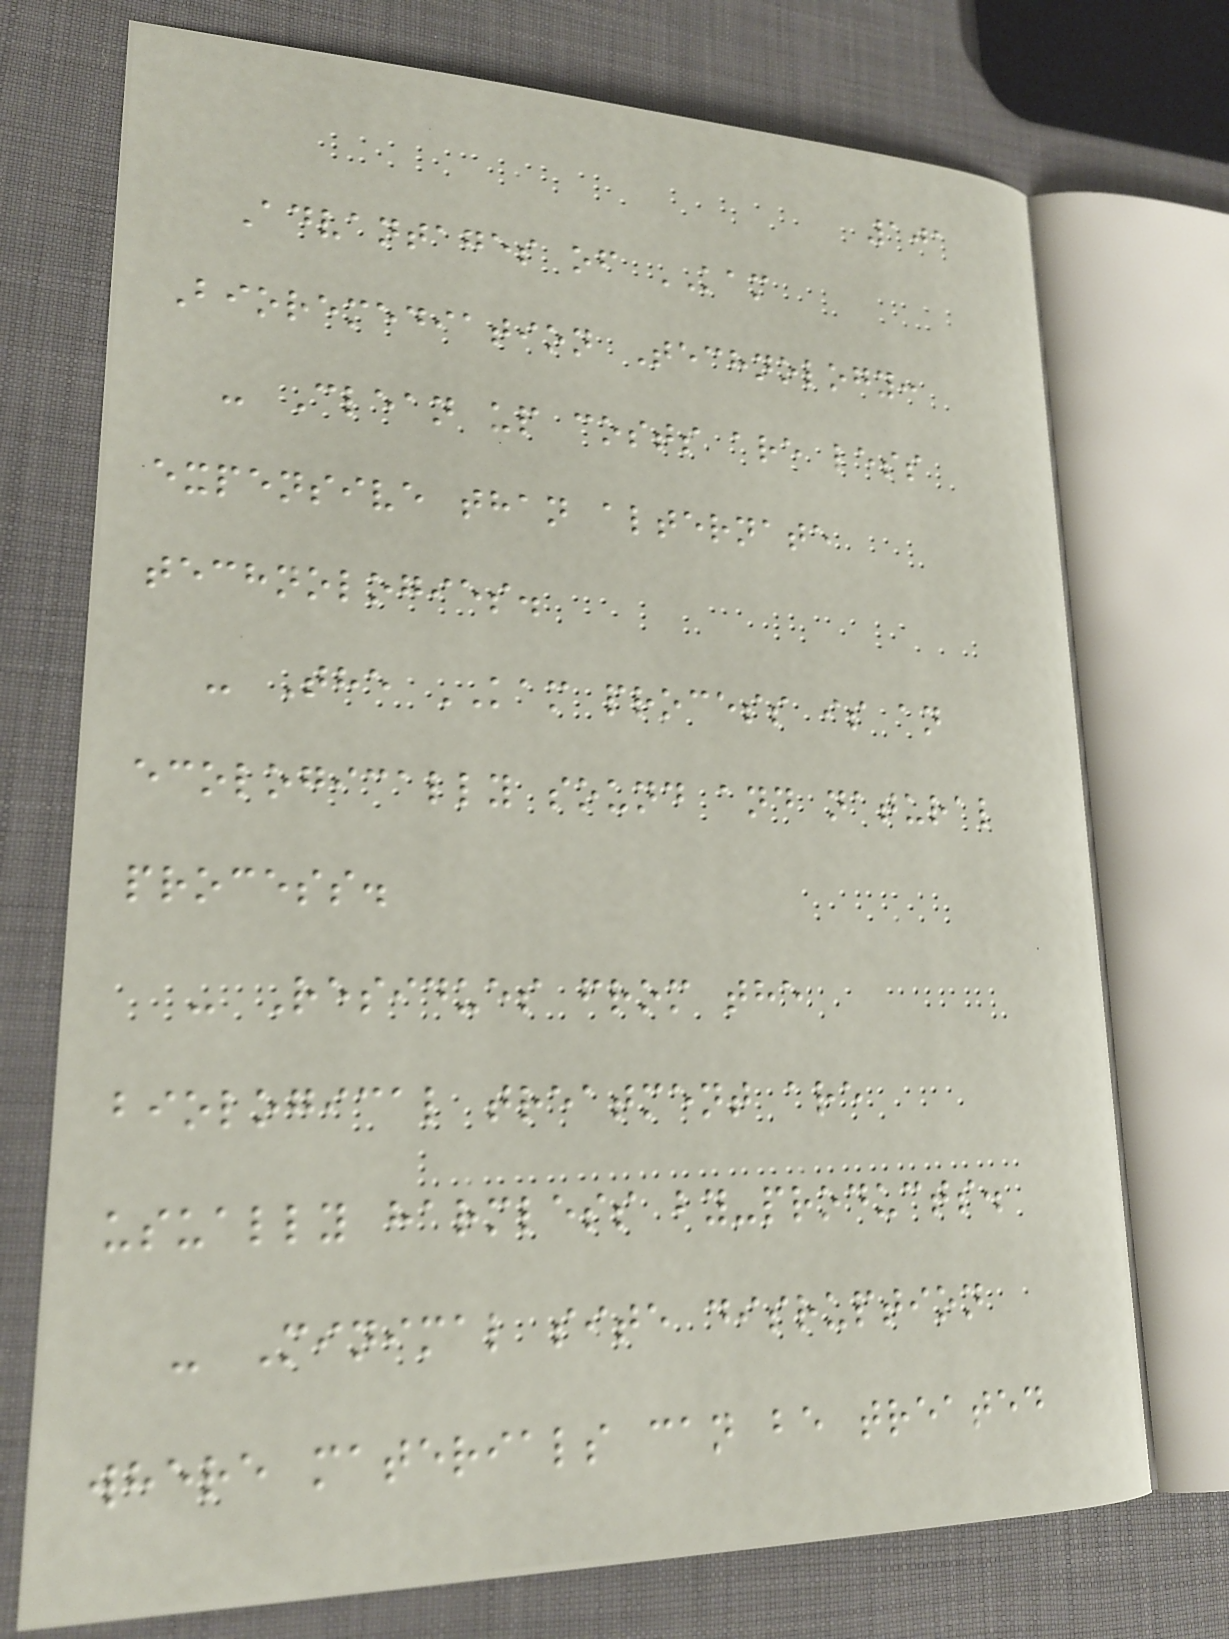101
Advantages of KAM
Bioremediation Technology:
- Clean up costs are less
expensive than alternate
technologies.
- The KAM process is an
ecologically sound and natural
process.
- Residues from the
biological treatment are
usually harmless by-products.
- Minimal site disruption
where materials can be treated
